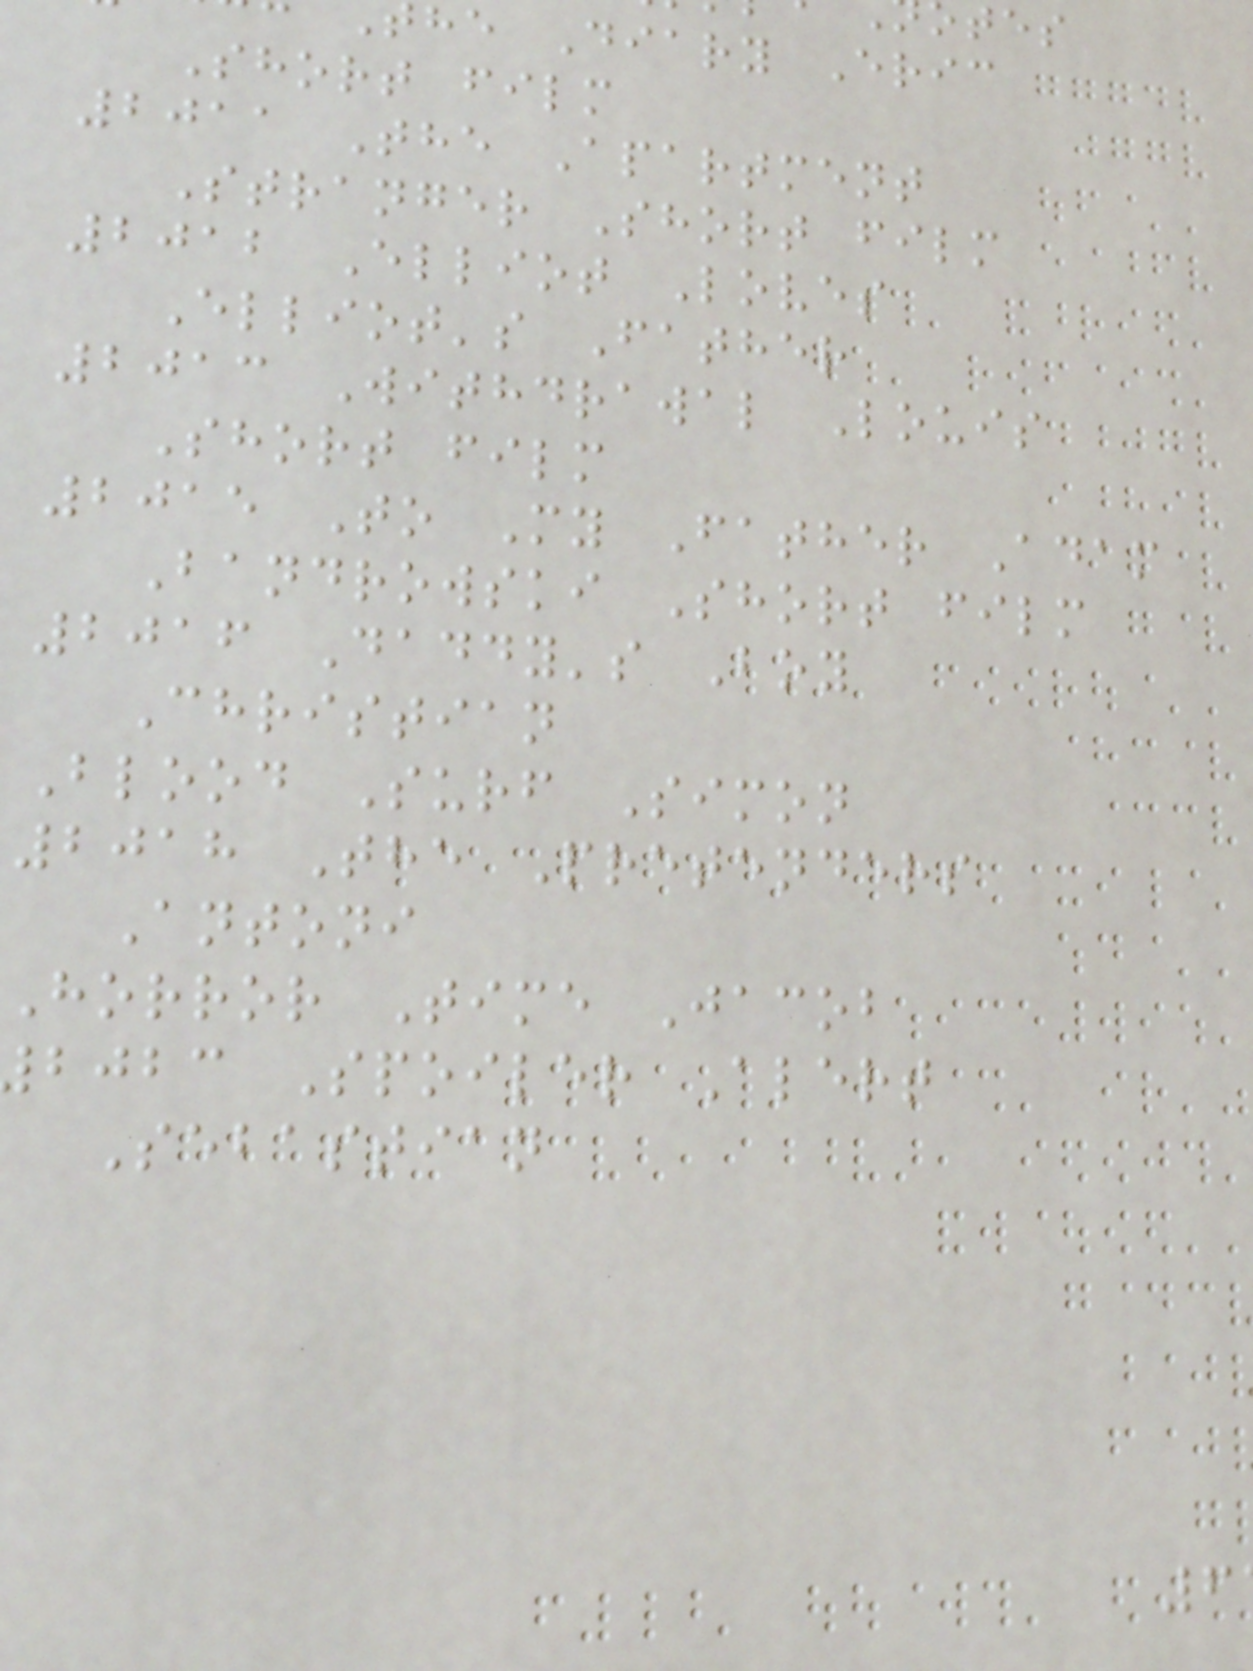he Diary Eric
Short film
2011 The Apartment
Stranger Short film
2012 Elliot Loves
Elliot's Father
2013 Withdrawal Louis
Short film
2015 To My Father Adam
Bandrowski Short film
2016 Daddy's Boy
Christian
Blood Surf Simon
2018 The Pretenders
Antoni
Horror Time Jacob
bjbc Spoiler Alert
Sebastian
